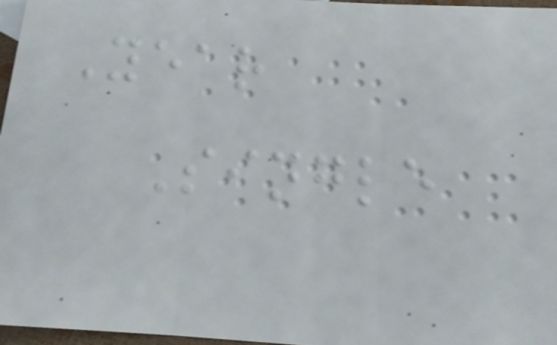Year
Single
